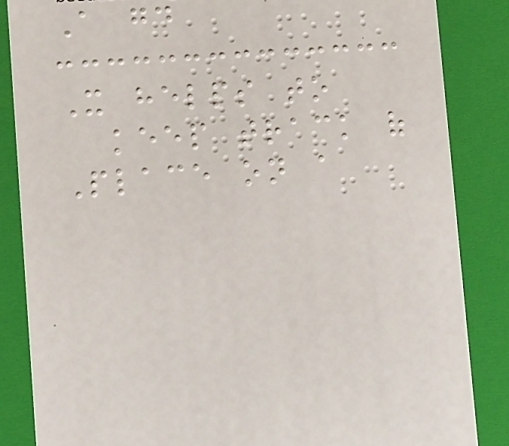A good
It helps to
keep track of
Place on a
